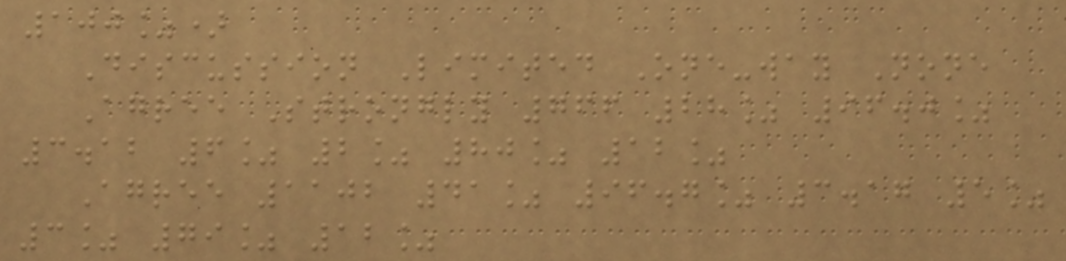100%)
Discussion Limited One-way None
Agree Strongly 766 28% 96.0%
3.12 6% 2% 80% 12%
Agree 1102 41% 96.7% 3.17 5%
3% 79% 12%
